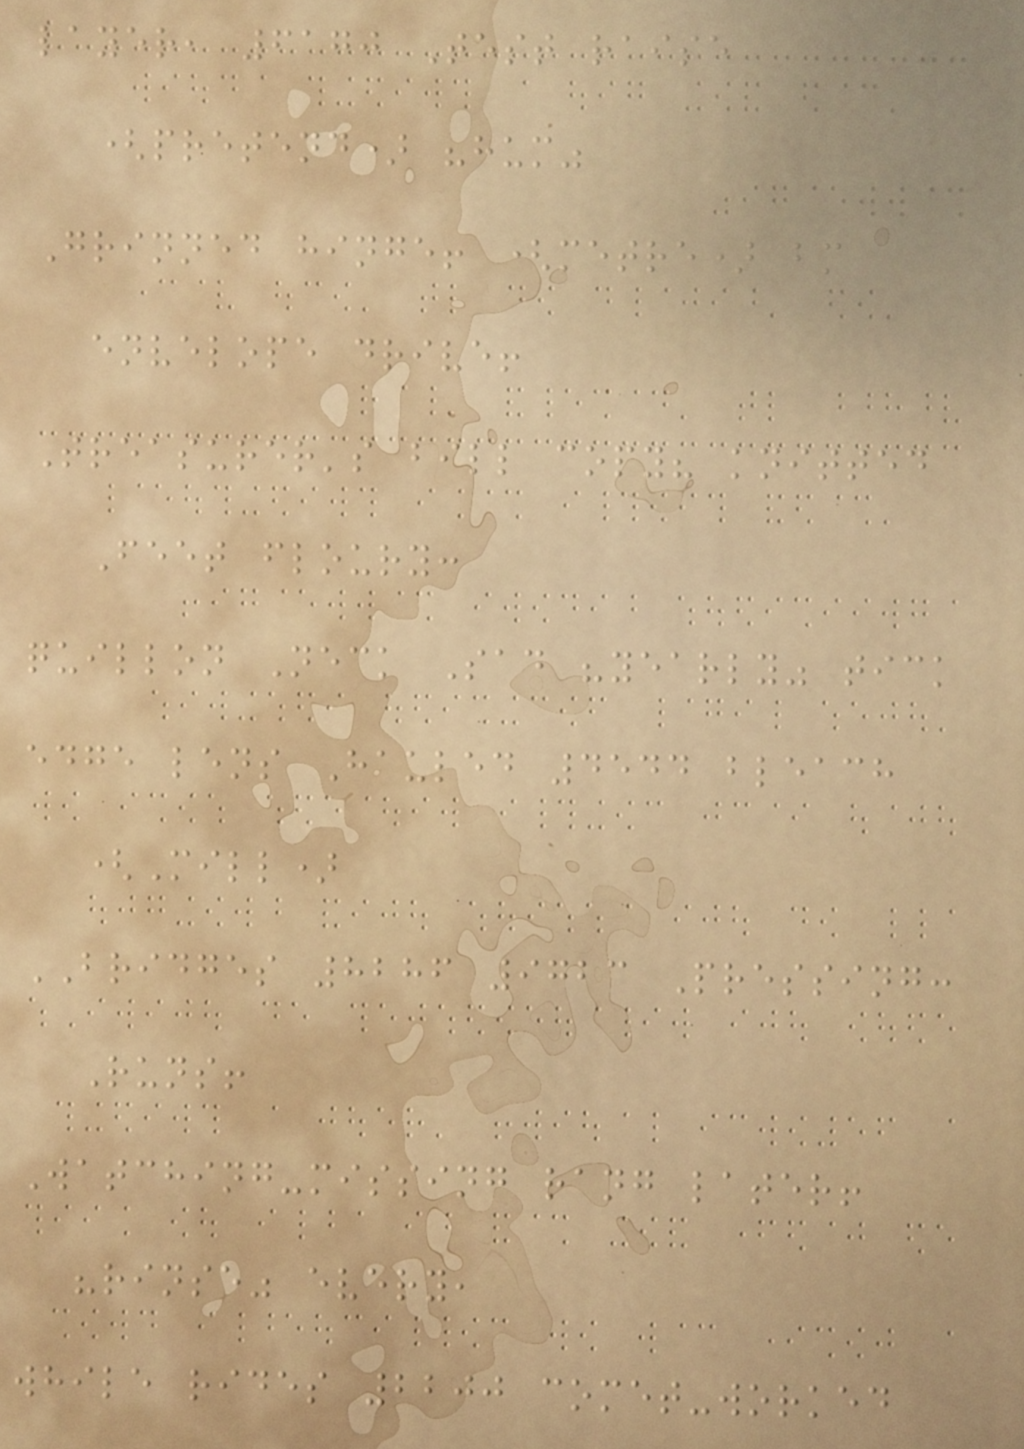layer, 6170 Test raise
(pretend) "hum"
Grinned hinge! (metre) bm
envelope drive!
Treasurer's bill copy? knitted
Feet floury:
quillon Neck Sad "yearly" tick
edge lens Hauled 4544 bleach
(Mill)
BRIDGES 8286 9723 Pressing:
Runs!
Watching-missing rang later!
"rinse" every,
while rides 2200 comet-worked
